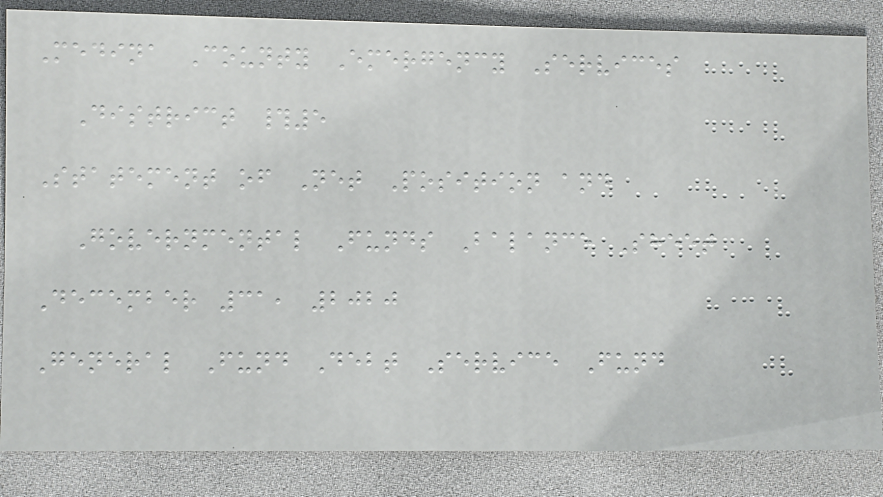Medina County Emergency Services
District #5
Statement of Net Position and
Governmental Funds Balance Sheet
December 31, 2020
General Fund Debt Service Fund
